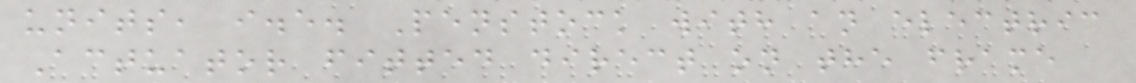units, i.e. Penstock with an electric
Actuator fitted direct on the frame
